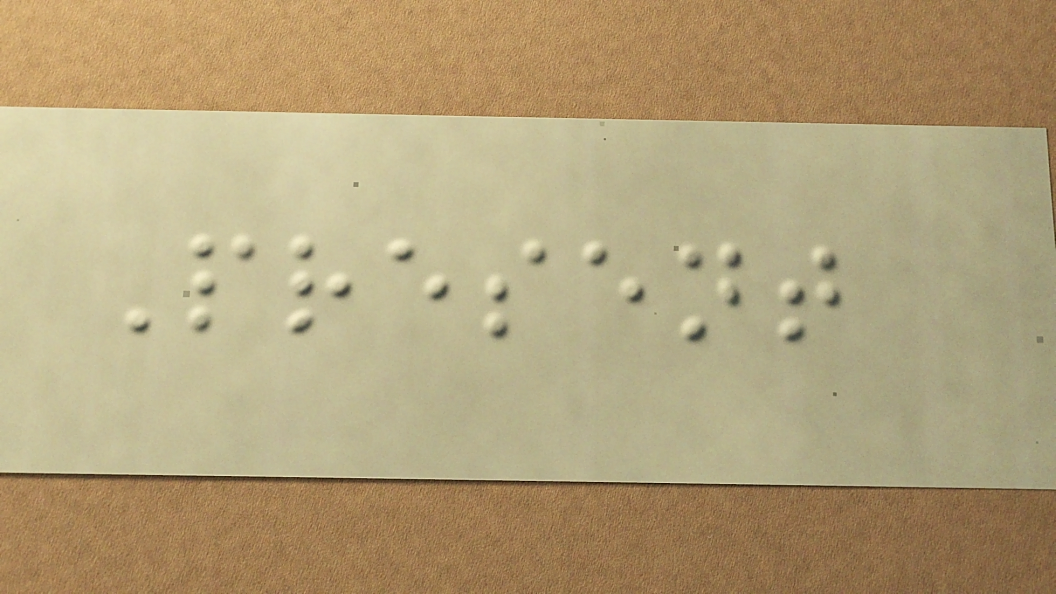Present
